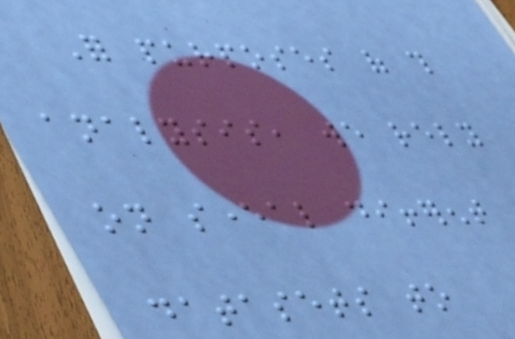For purposes of this
analysis, we rely
on several different
datasets to
